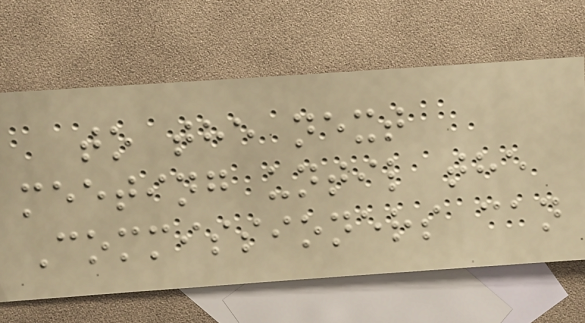to the next
meeting until the
Commissioners can
